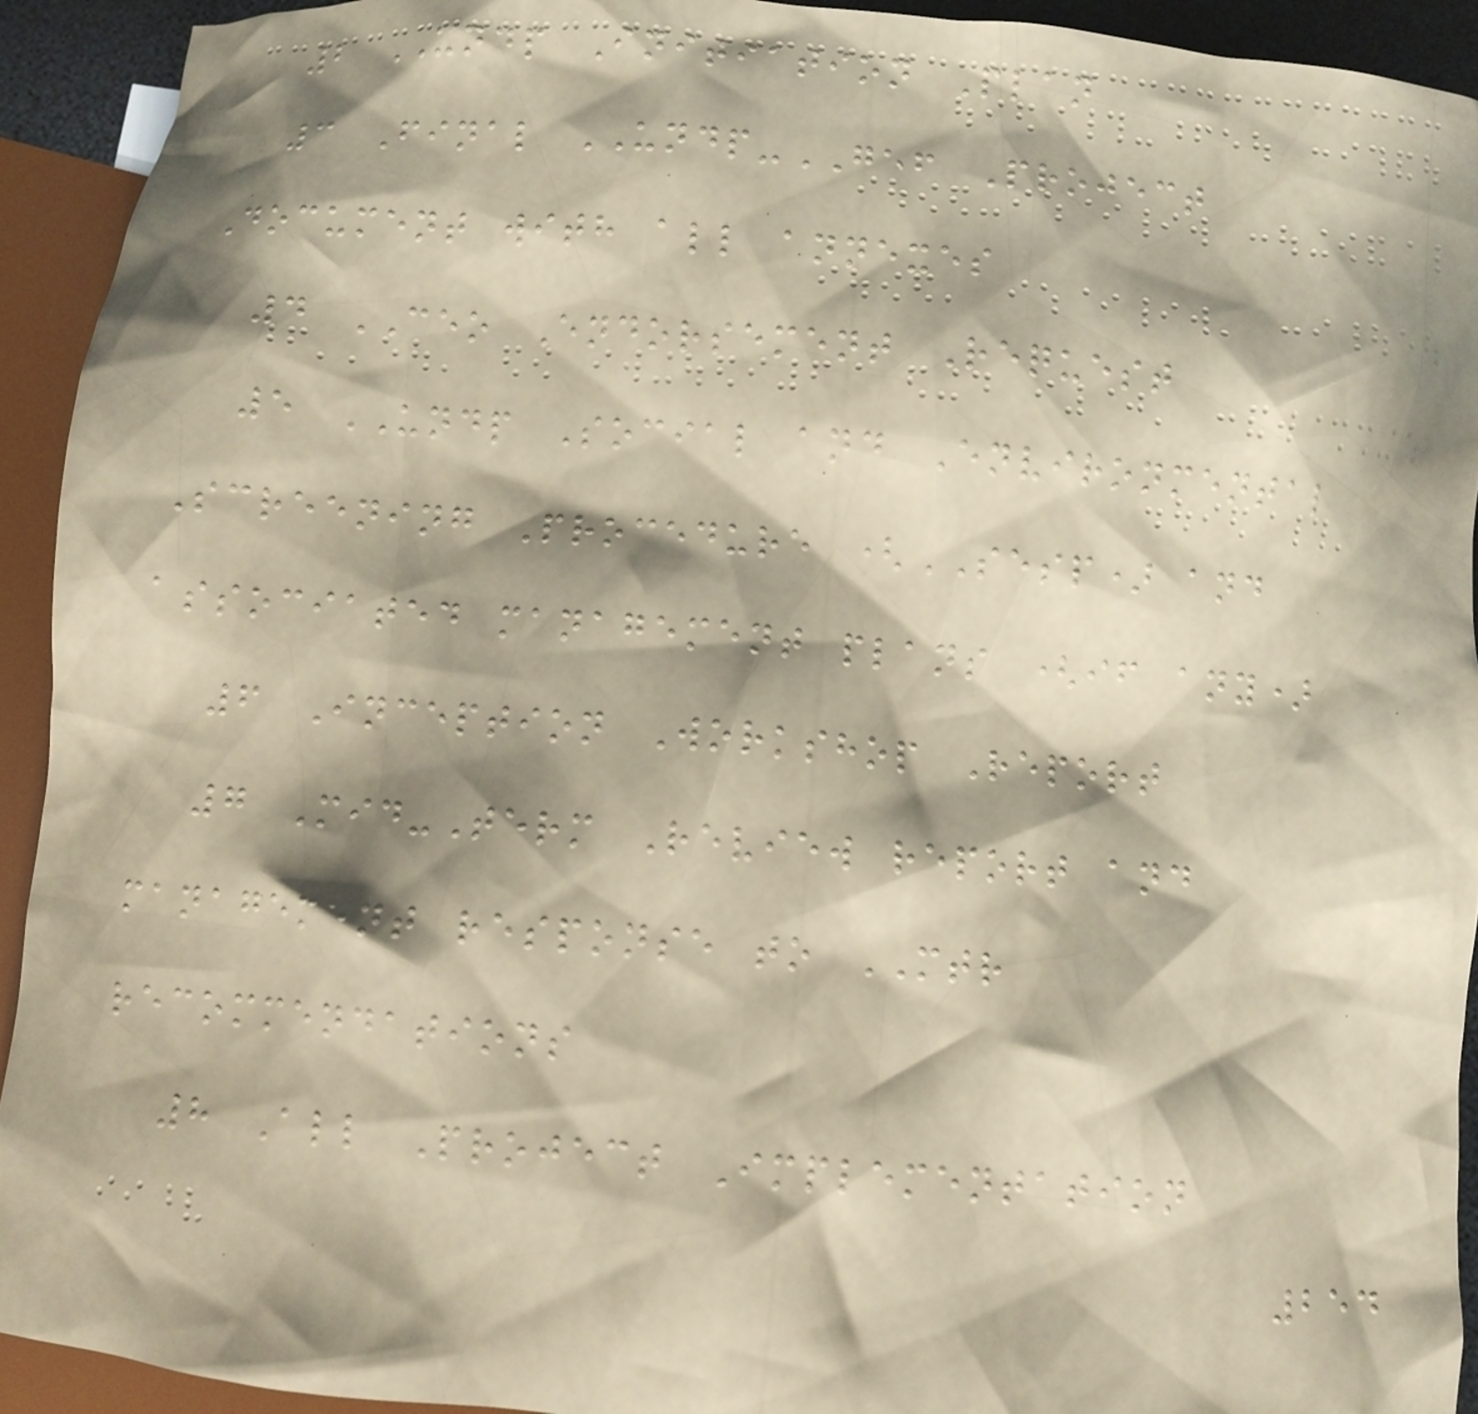2 UNDP Initiation Plan
3 Final UNDP-GEF Project
Document with all annexes
4 CEO Endorsement Request
5 UNDP Social and Environmental
Screening Procedure (SESP) and
associated management plans (if any)
6 Inception Workshop Report
7 Mid-Term Review report and
management response to MTR
recommendations
8 All Project Implementation
254
